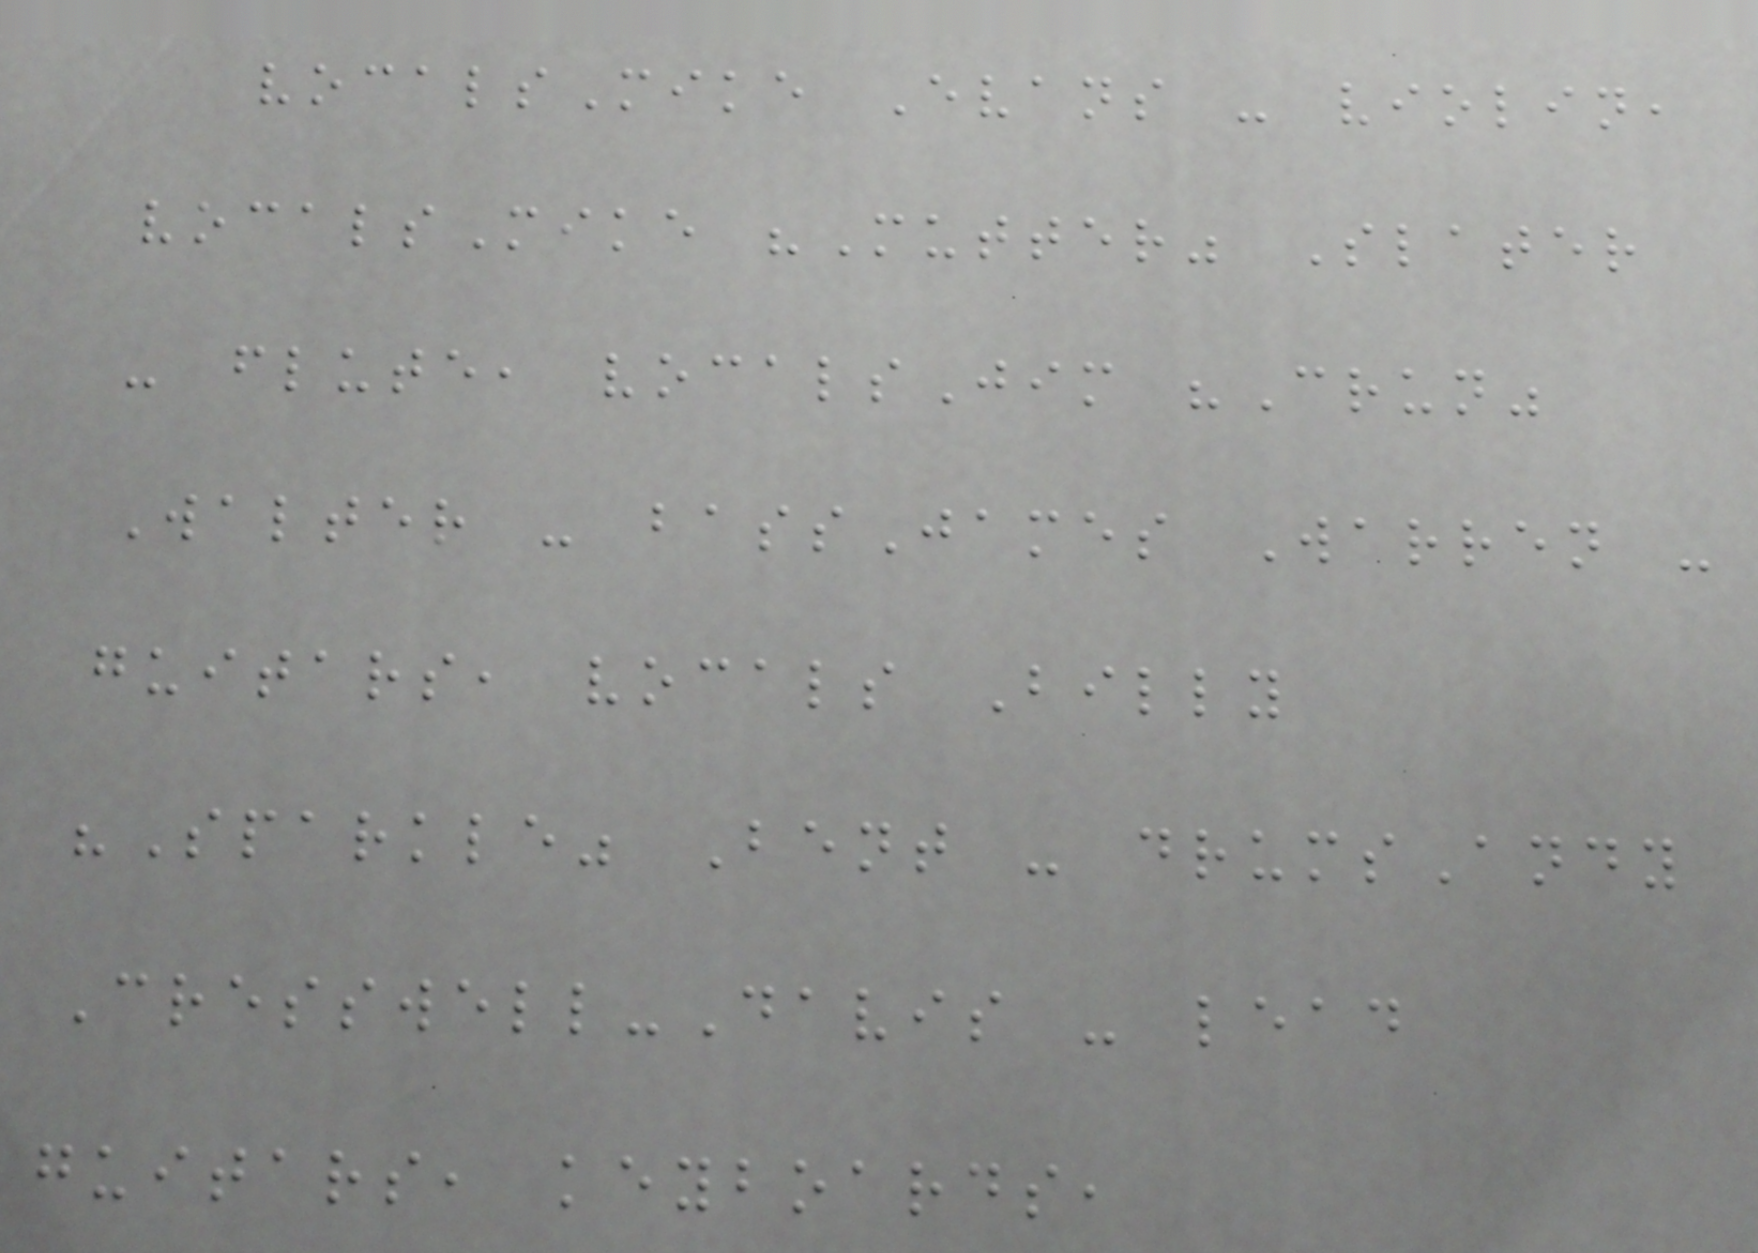vocalsMike Evans - violin,
vocalsMike "Mutter" Slater
- flute, vocalsJim "Crun"
Walter - bassJames Warren -
guitars, vocals Billy
"Sparkle" Bent - drumsAndy
Cresswell-Davis - lead
guitars, keyboards,
